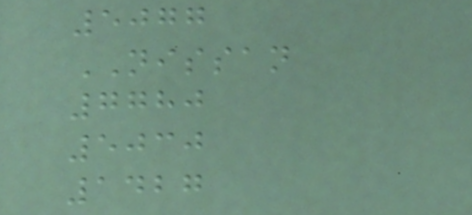5077
NISSAN
7780
5030
1427
